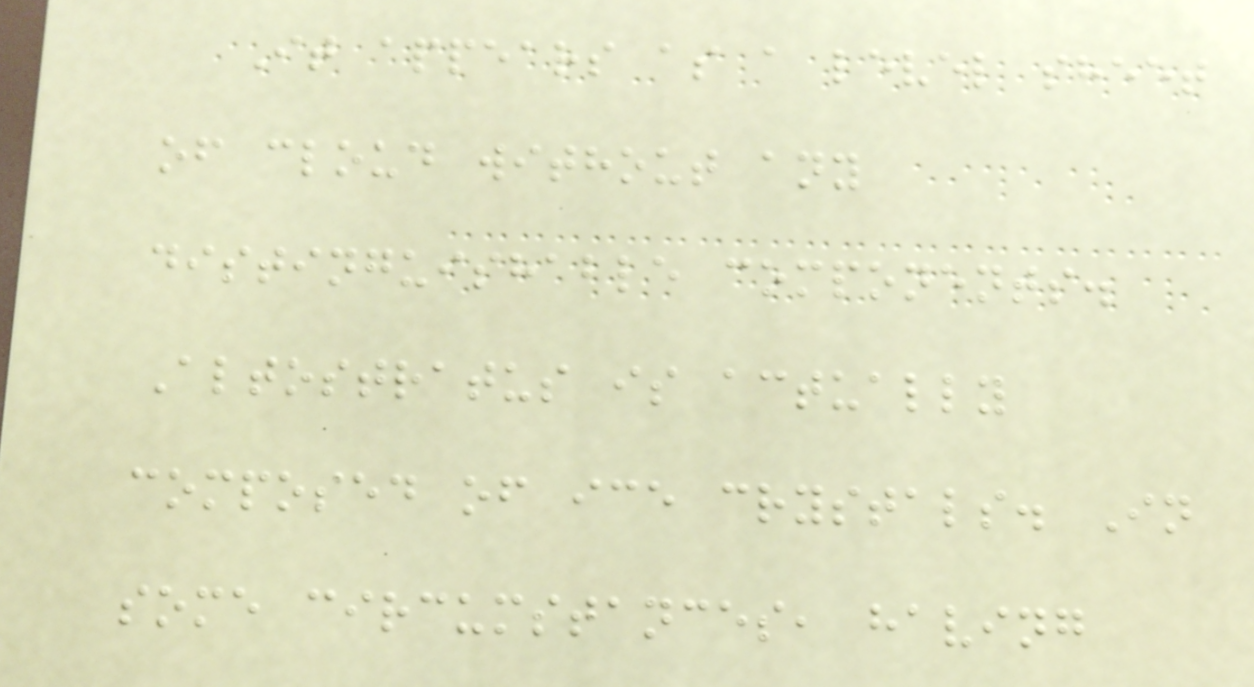It appears as a level sheet
of cloud without any
distinguishable components.
Altostratus is actually
composed of ice crystals. In
some circumstances, having
